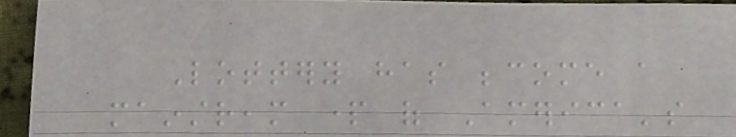Lottery has become a
mainstream part of America's
